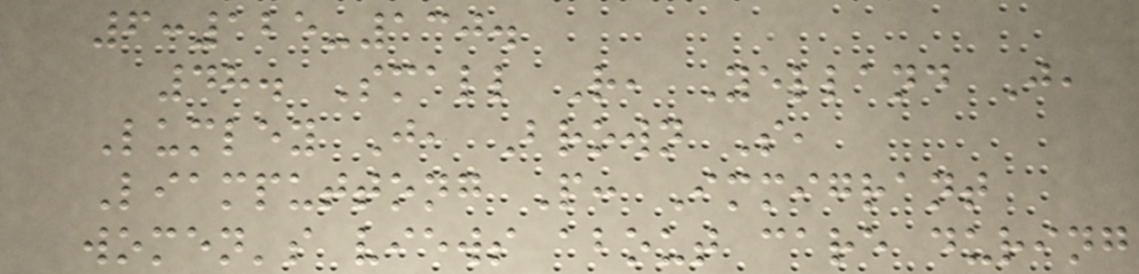6:125-130.
48. Small R, Yelland J,
Lumley J, Brown S,
Liamputtong P: Immigrant
women's views about care during
